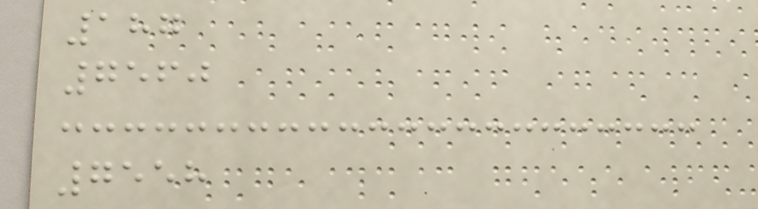187
7560
7558
